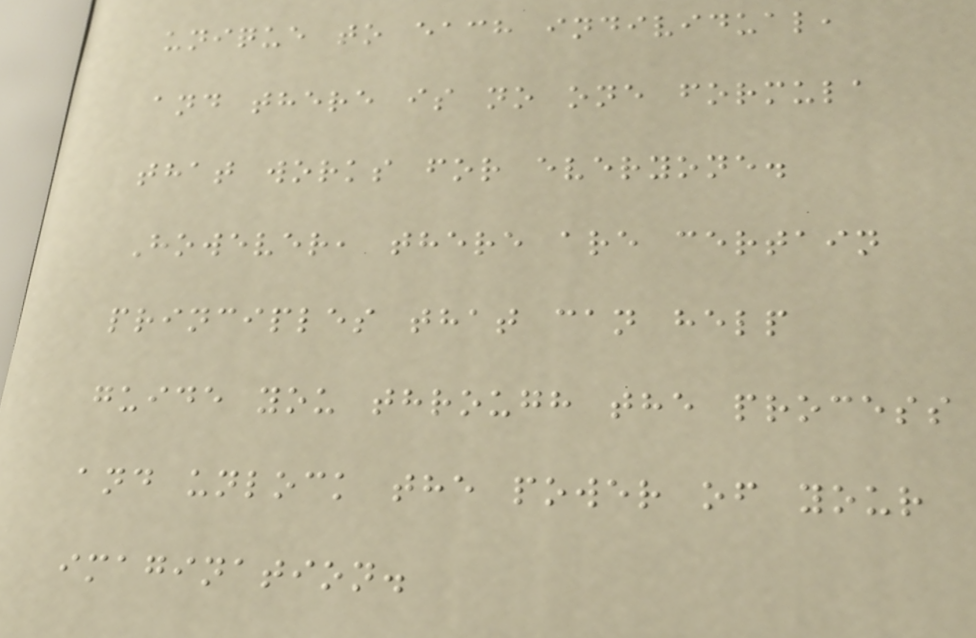unique to each individual,
and there is no one formula
that works for everyone.
However, there are certain
principles that can help
guide you through the process
and unlock the power of your
imagination.
